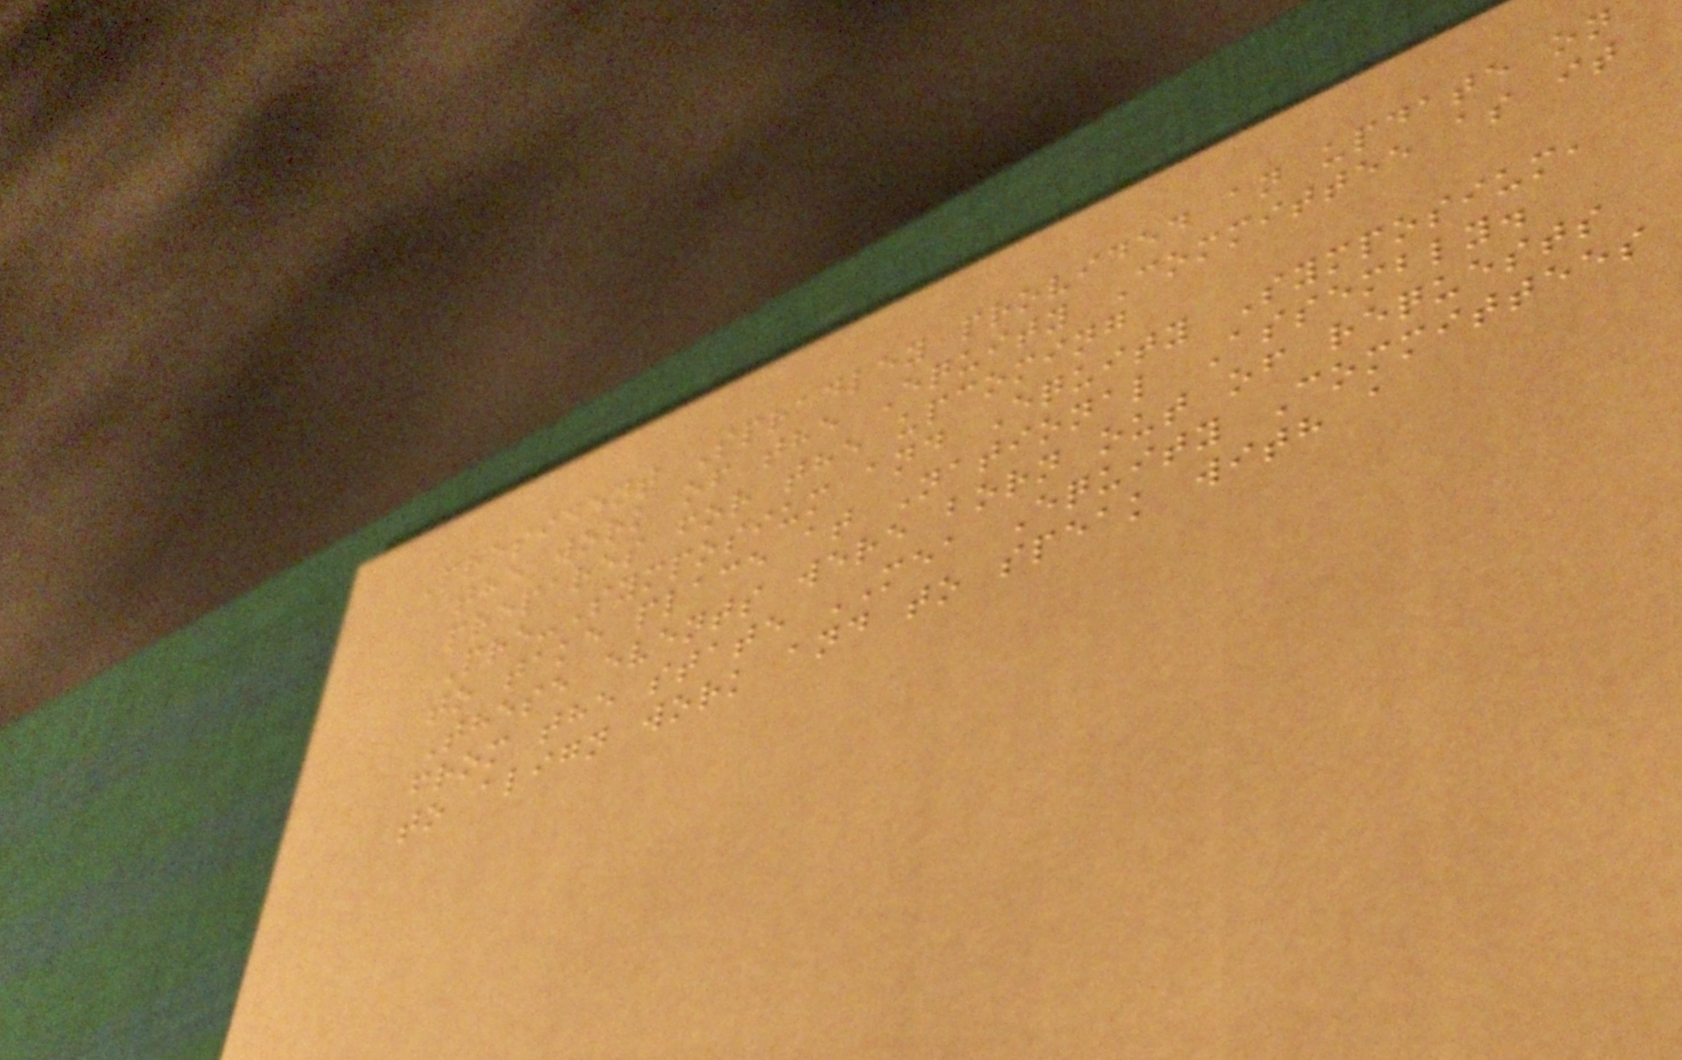President Spradley provided an update on
the work of the Equity Committee as it
prepares for the upcoming
Pre-Symposium and Equity Symposium,
to take place at National Assembly.
These events were born out of requests
from the state MEA Equity Committees
to align work and to speak with a
